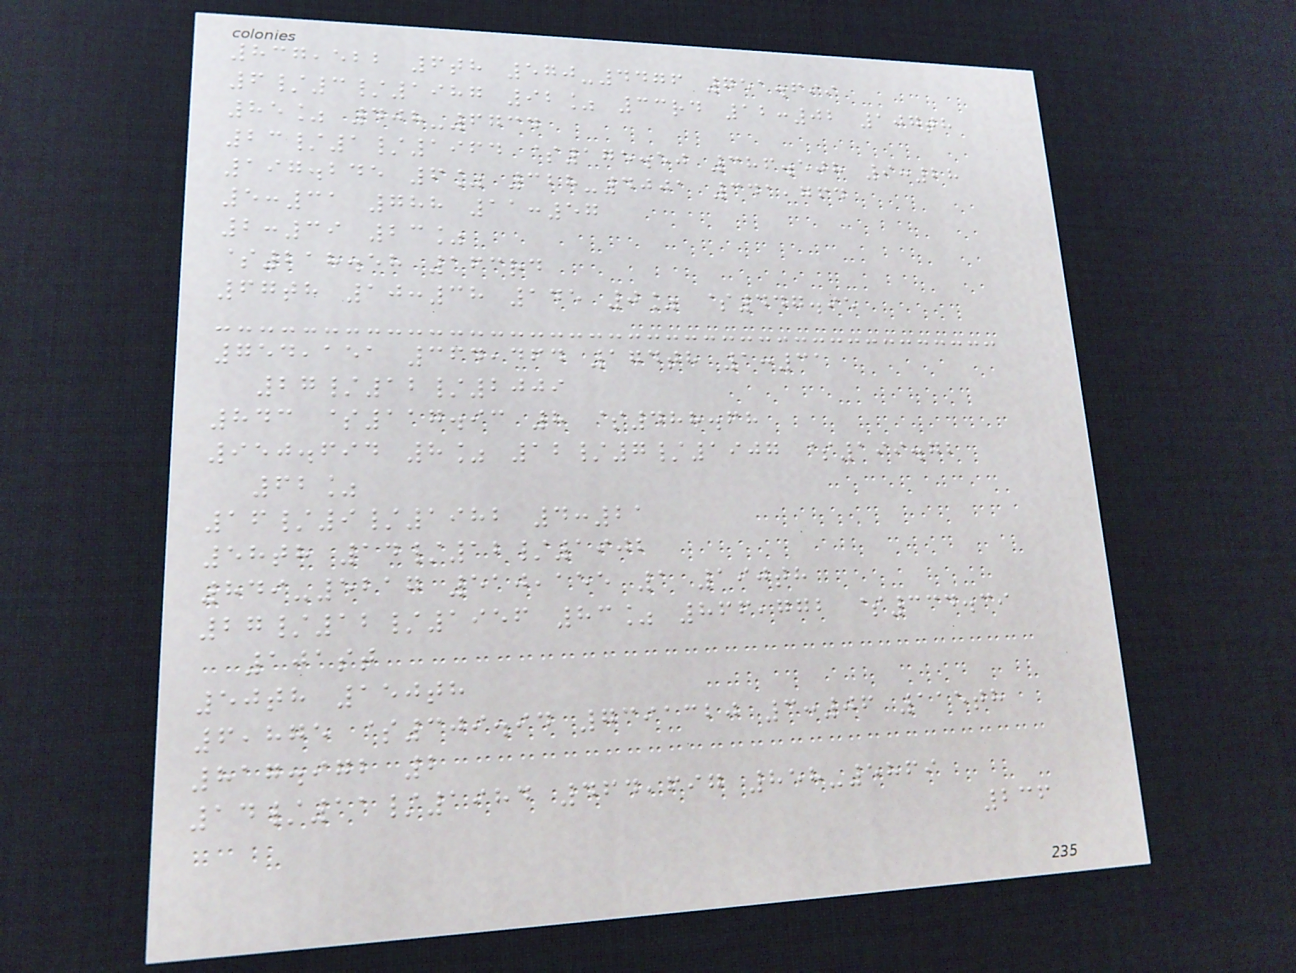837,522 6th 570-4476 751.699
6/3/1987 92% 33rd 12:02 107th
85% 408-6734
23/1/1964 $175.50 386.508 9:28
197.245 6% 328-4001 341,764
5:31 788 11:57
2:39 23%
$218.58 163rd
67th 10:38 145 0% $447.95
754,151 364,464 174th 1:31
27/12/2009
843 $117.93 8 $488.68
950.694 8% 12/7/1907 $199.72
62%
16/9/1982 4:21
58th 14/12/1902
849-5217 510,155 1 190th
27/12/1956 83% 866,772 $334.39
101st
50th 150th
6,875 $309.94 7391320 3:06 115th
817.972 2
14/11/1984 464,697 858-5869
236
